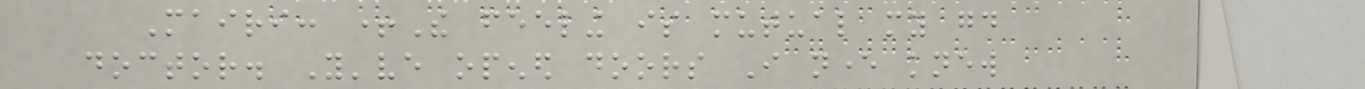Mairi: +The feeling is mutual my good
doctor. You've opened doors I never knew
